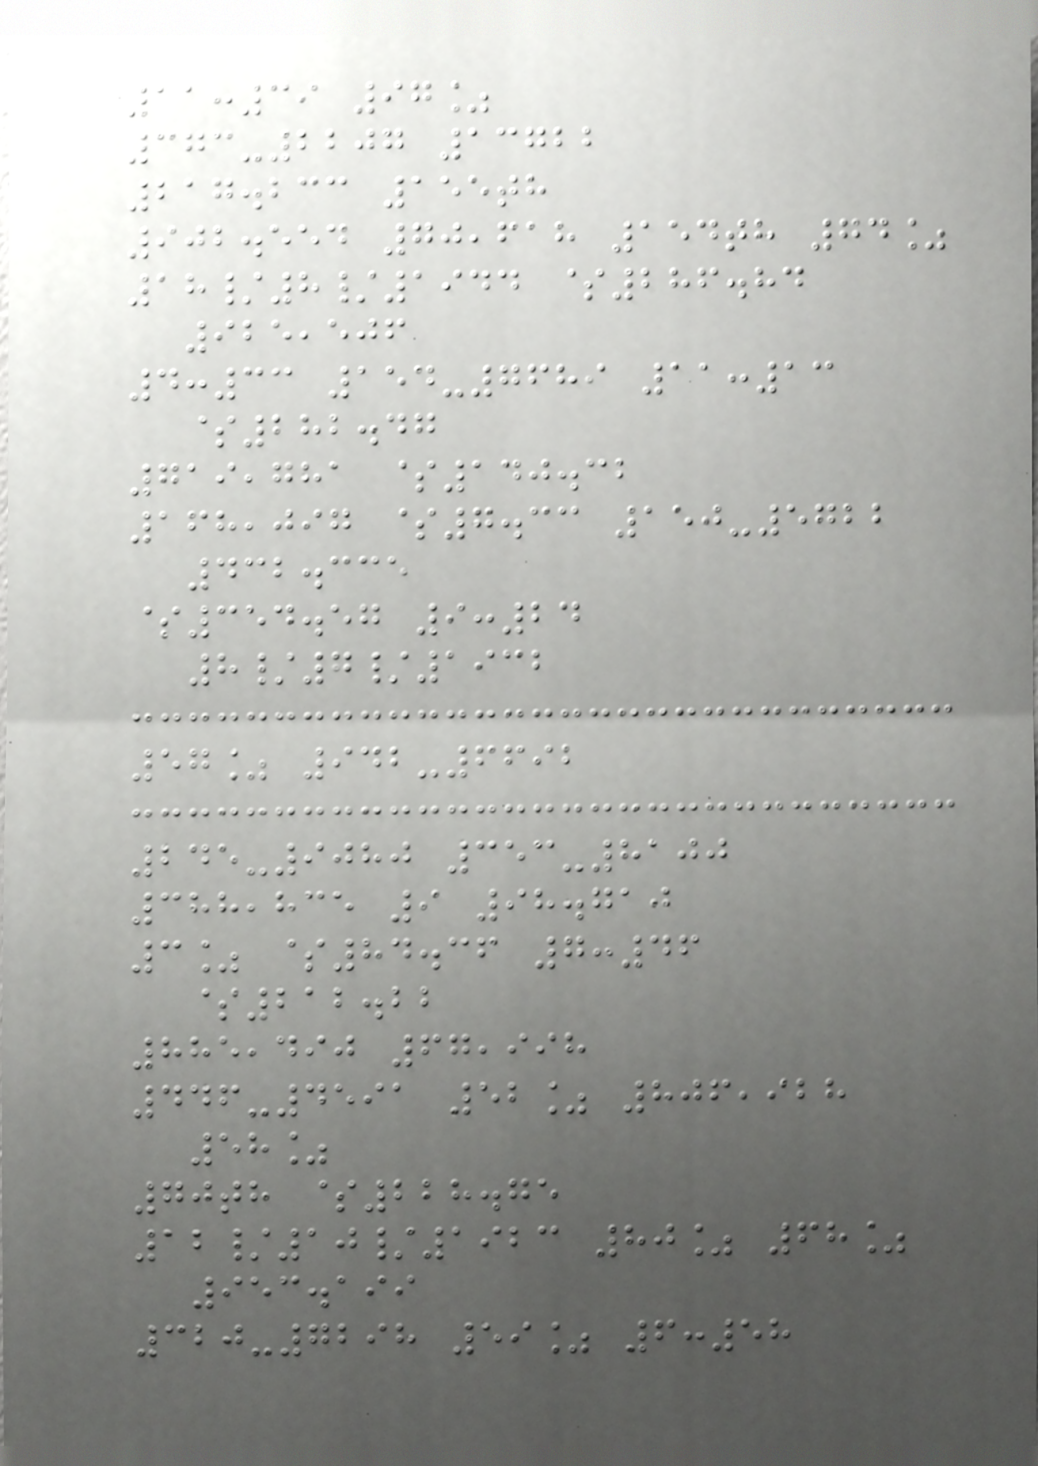11:39 97%
373-2207 13722
217.233 155th
902.554 70,618 154th 74%
18/8/1944 $286.84
925,506
4:33 154-7689 11:13
$282.47
719,781 $140.32
168,097 $7.33 150-5722
432.335
$354.57 9:24
8/7/1932
57% 942-6692
245-9080 353-8100
388,835 9 98.710
3% $84.36 7:46
$212.22
885,490 67,998
446-4591 52% 806,928
58%
70th $228.75
12/10/1923 80% 68%
953.199
320-7298 59% 6:58
